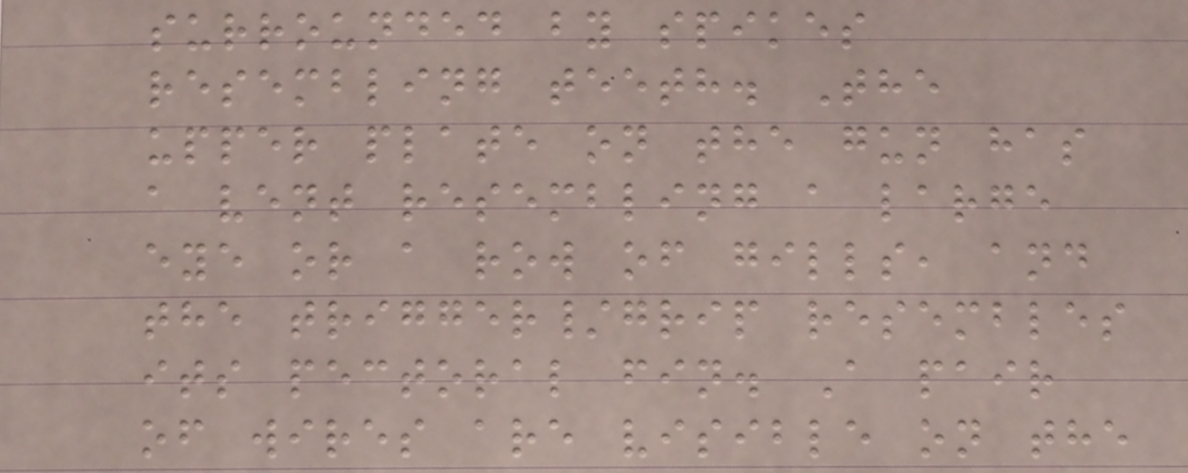surrounded by spikes
resembling teeth. The
upper plate on the gun has
a vent resembling a large
eye or a row of gills, and
the trigger/grip resembles
its pectoral fin. A pair
of wires are visible on the
